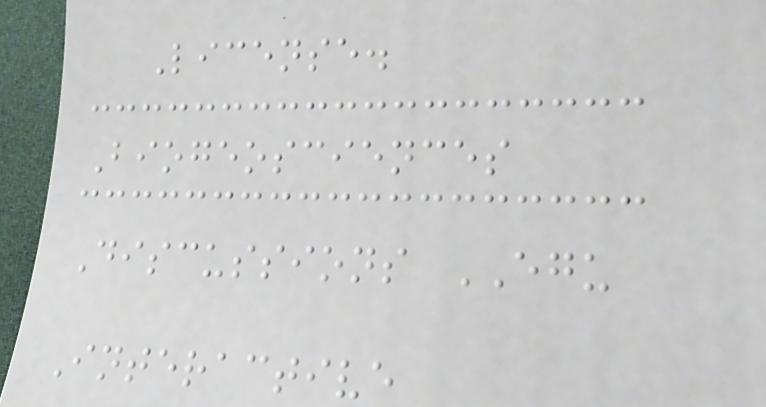License.
Biogeosciences
Discussions EGU
Interactive
